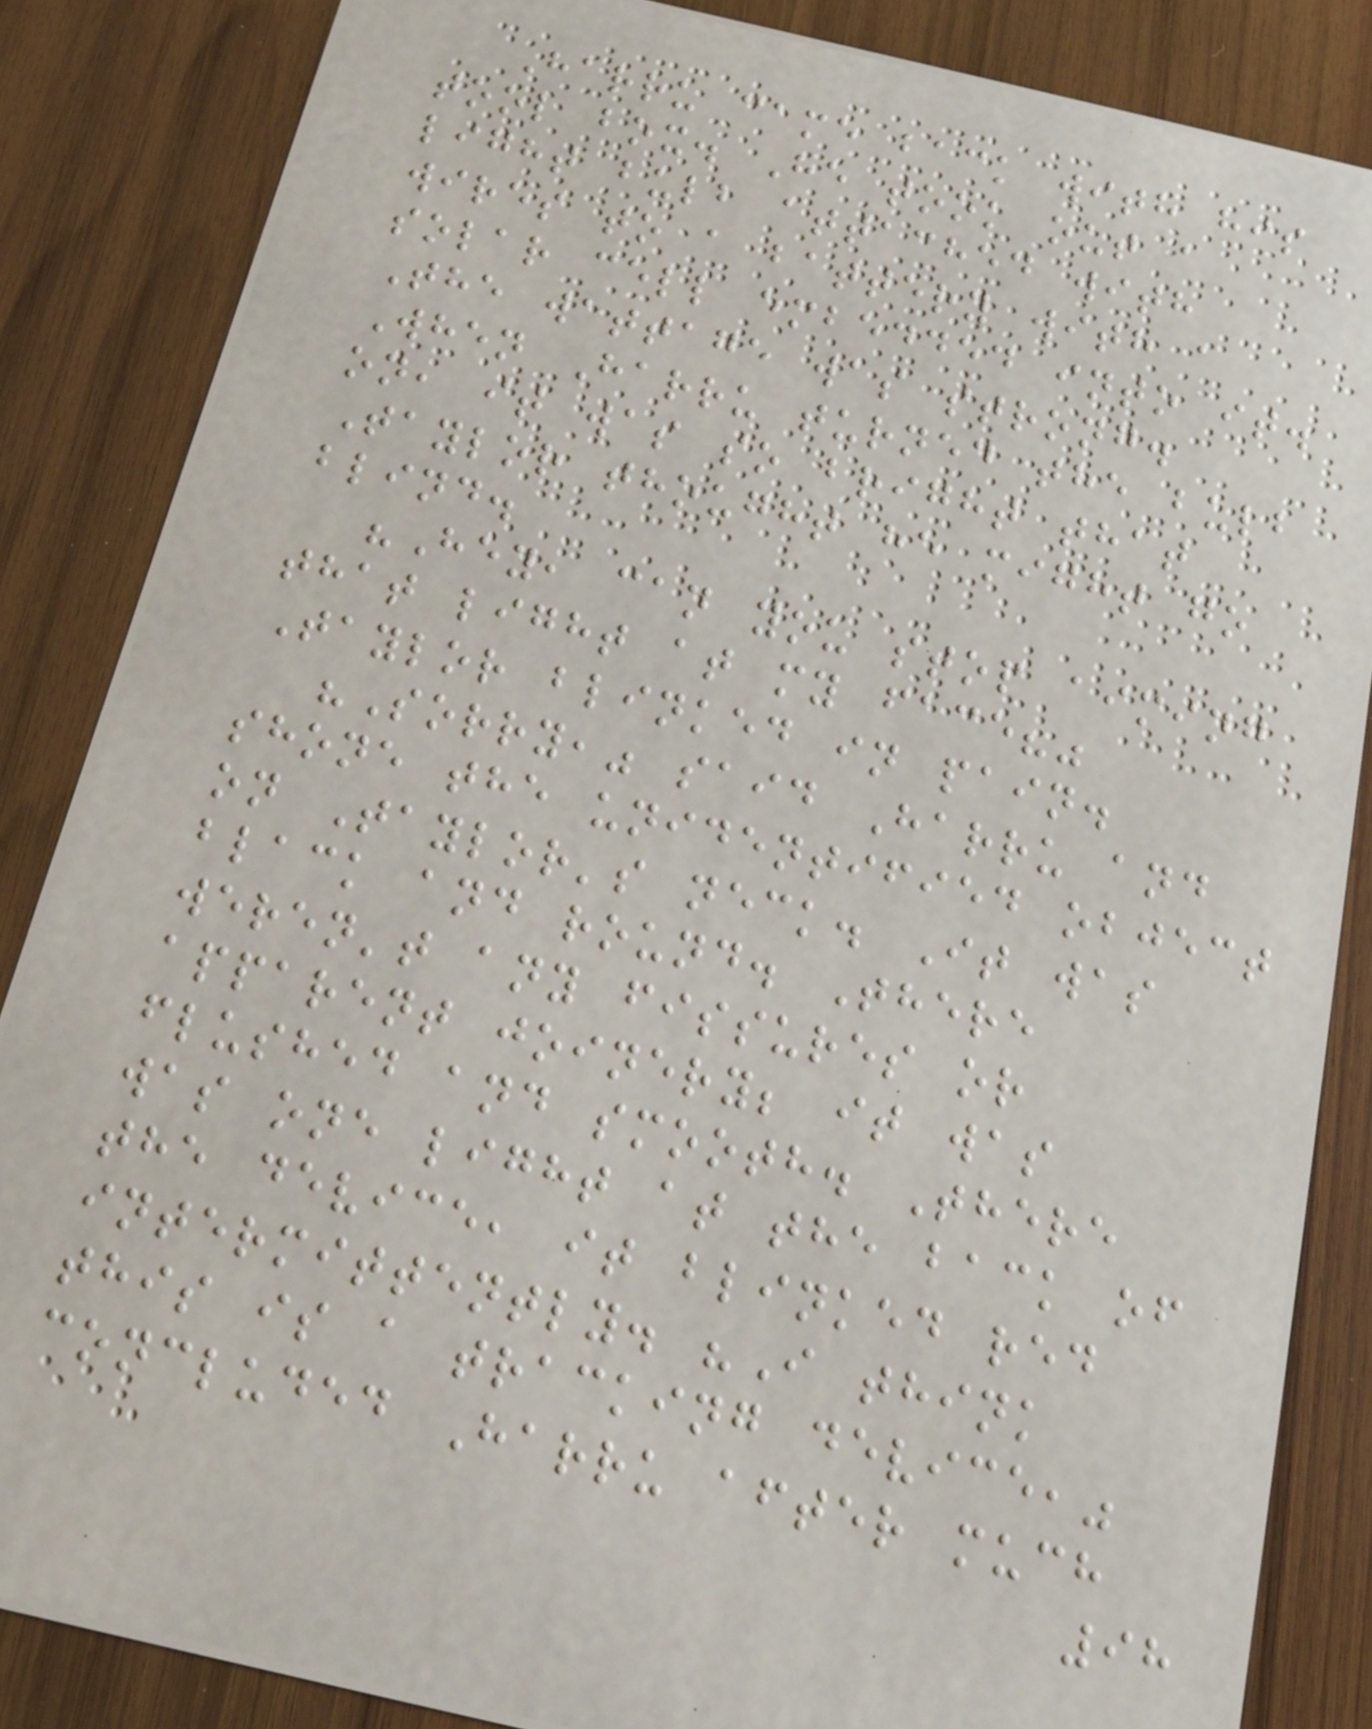Harru came back with his
tool box. He took out a
light bulb attached with
wires to a battery with a
solar cell embedded into it.
The wattage was strong.
When Harru turned the bulb
on, it was so bright that
Taylor thought he might go
blind.
"Hey, can you stop aiming
that light at my face?"
Taylor blinked in pain.
"Sorry," said Harru and
shone the unidentified object
on Taylor's neck. It was
black and round. There
weren't any fissures or
apparent joinery; it was
flushed and smooth. There
was one light at the back of
the device, it blinked red
intermittently. "I think
this is a tracking device,"
concluded Harru after much
98
